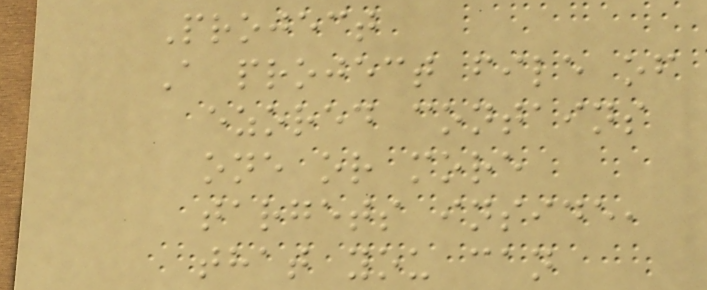Project
A project file of
ezored contains
one or more
targets inside,
that you can
